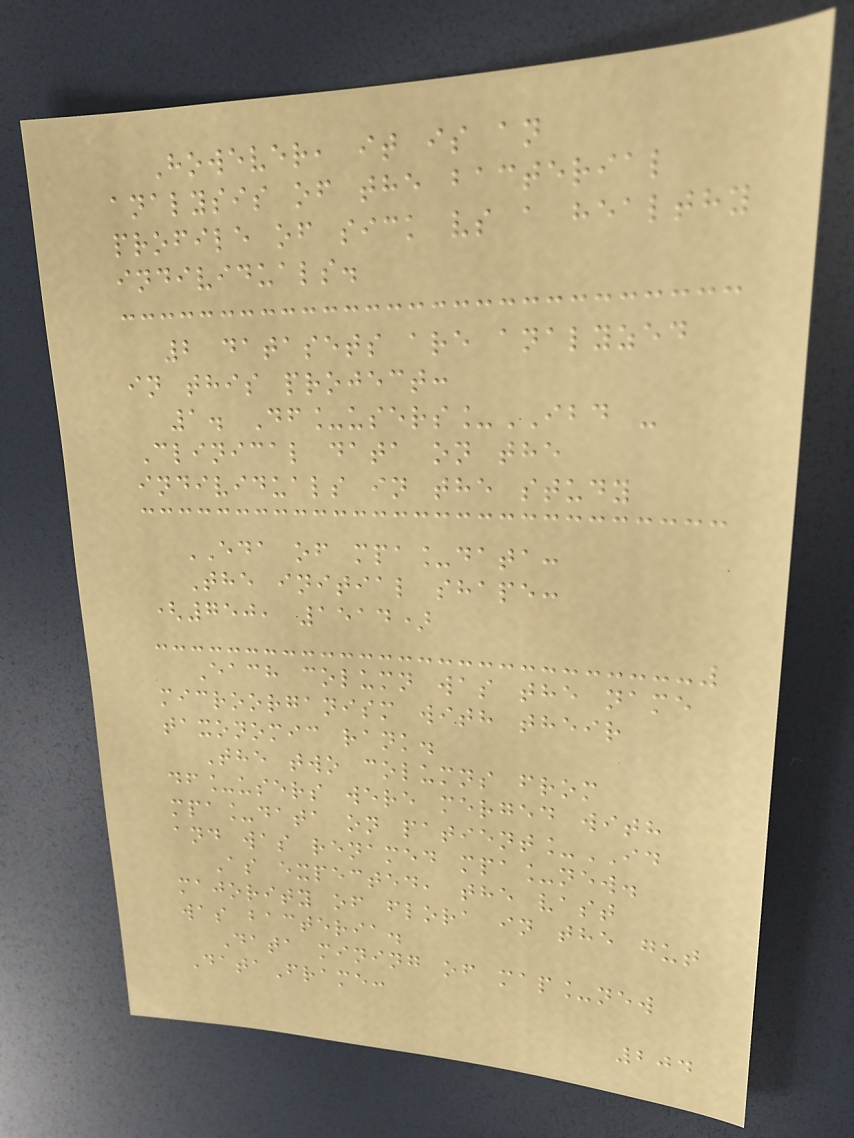However, it is an
analysis of the bacterial
profile of sick vs a healthy
individuals.
2 datasets are analyzed
in this project:
1. Df_users_IBD -
Clinical data on the
individuals in the study
EDA of mpa_data:
The initial shape:
(750, 1514)
Each column was the name
microorganism with their
taxonomic rank.
The two columns from
df_users were merged with
mpa_data on patient_ID
and was renamed mpa_new.
As expected, the vast
majority of flora in the gut
was bacteria.
Data mining of map_new
DataFrame:
204
